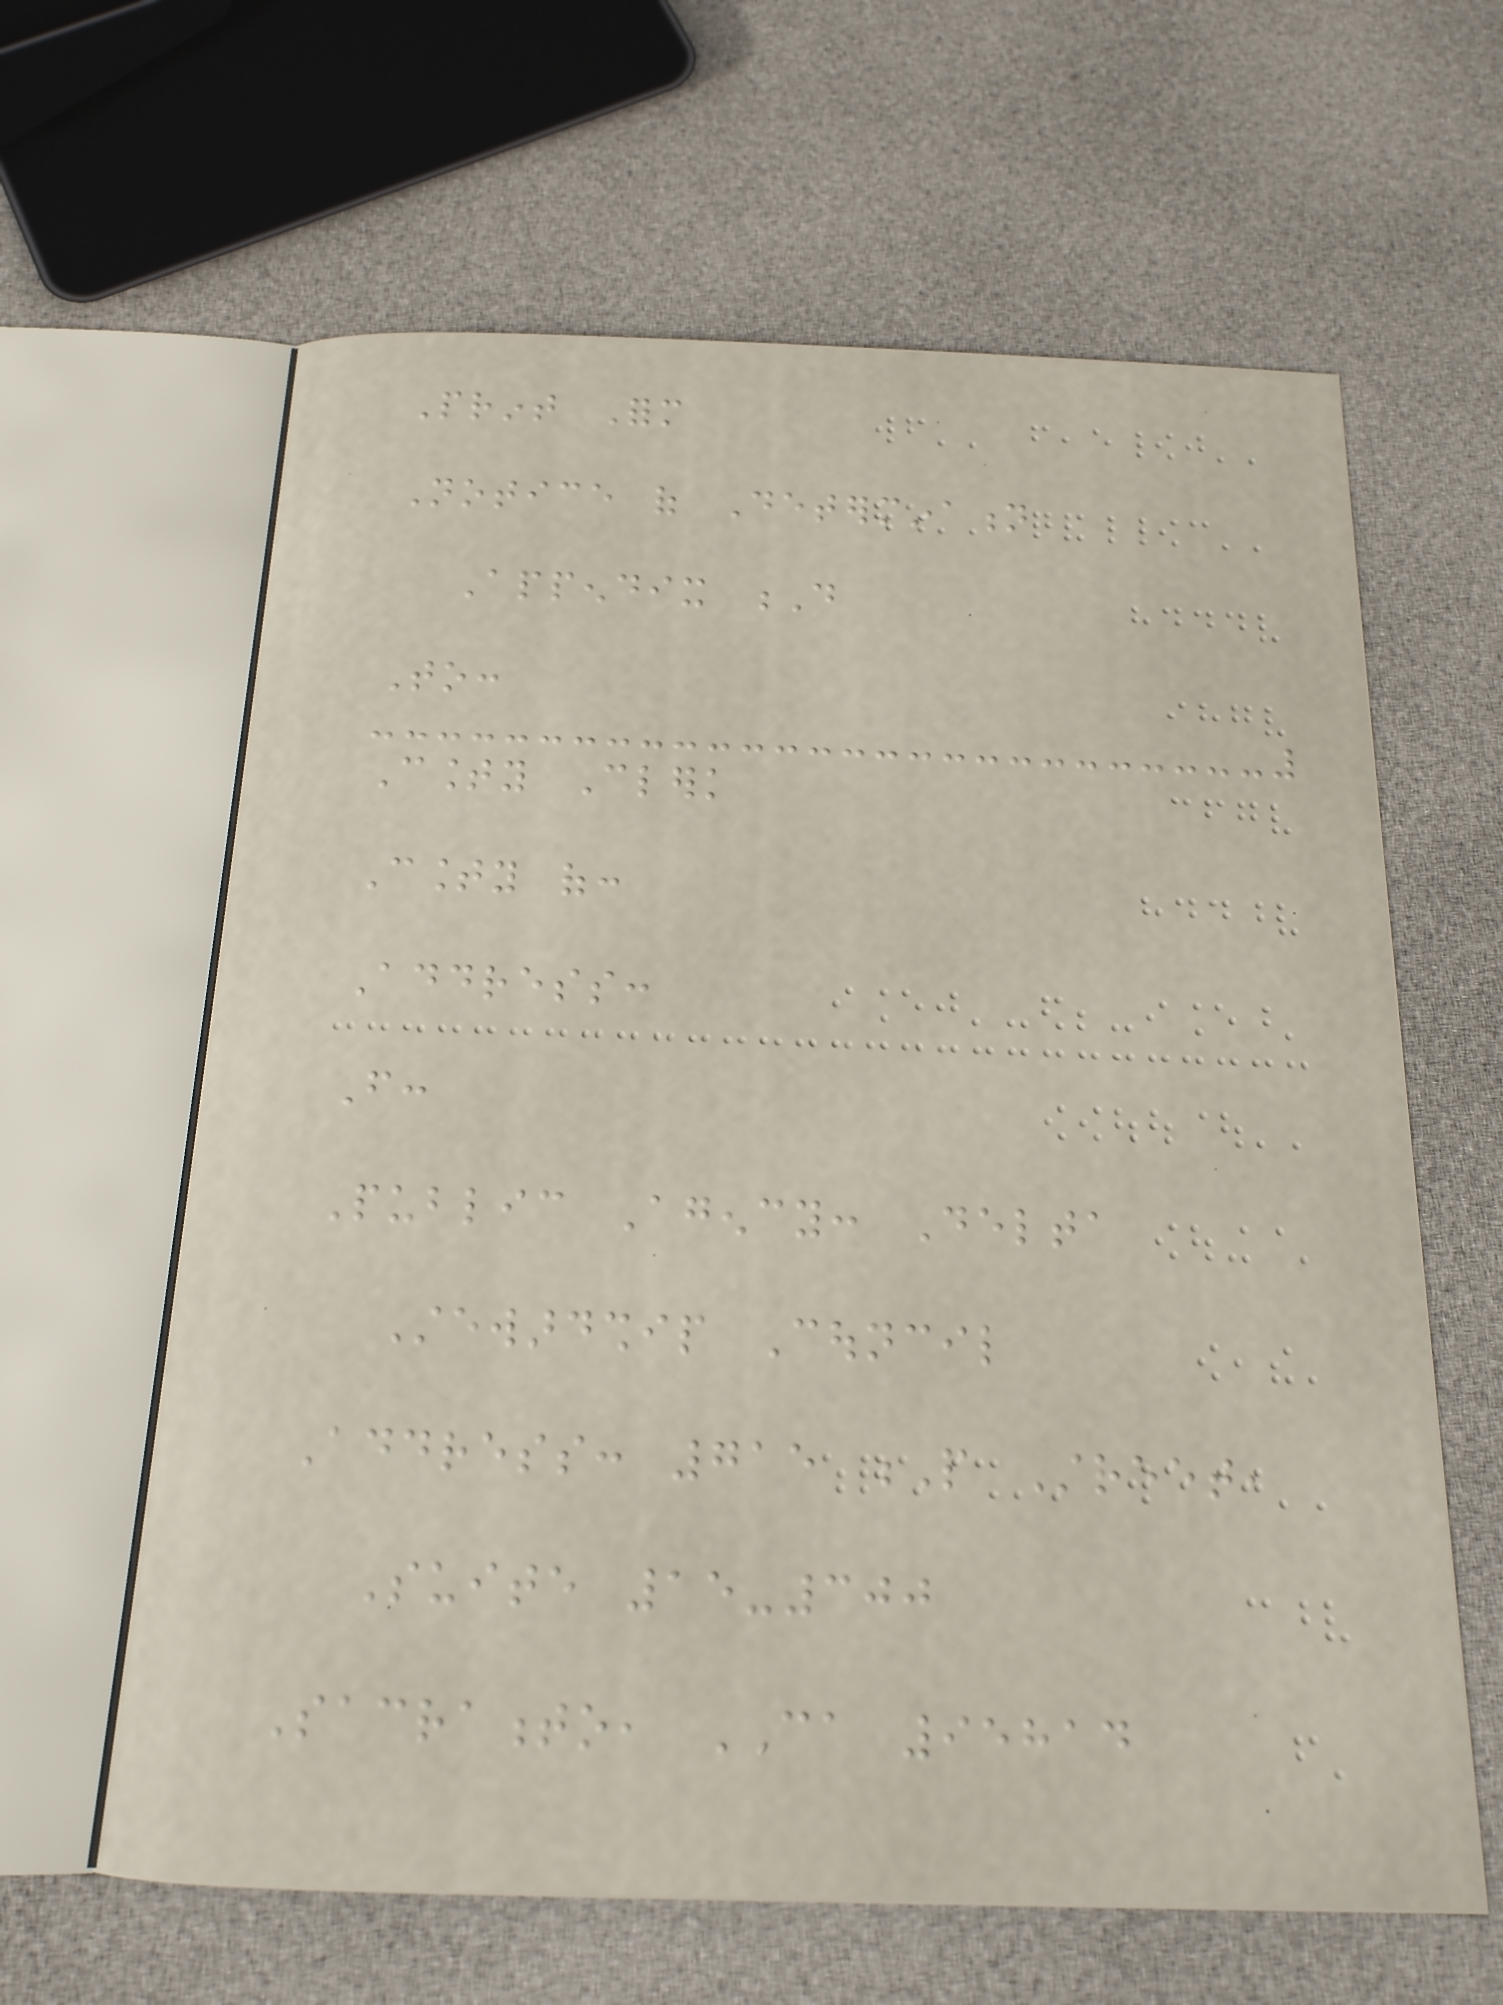Print Form
Notice of Determination
Appendix D
To:
County Clerk
County of:
Address:
From:
Public Agency: Delta
Stewardship Council
Address: 715 P Street,
Suite 15-300
Sacramento, CA 95814
